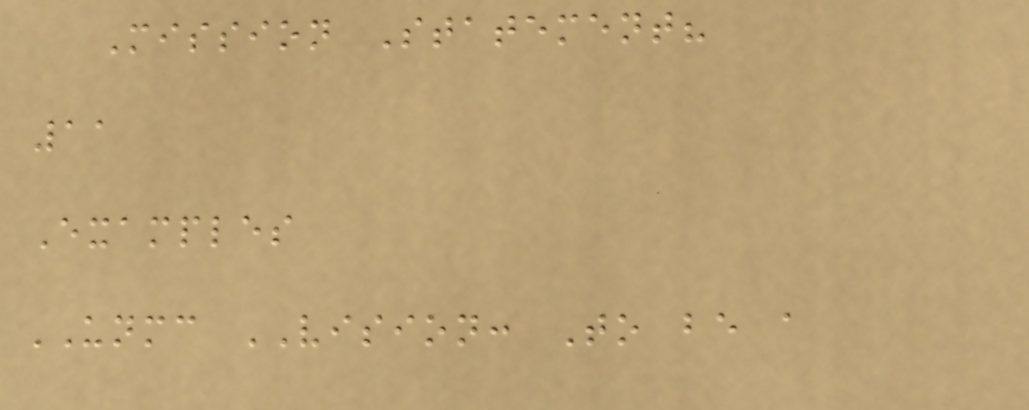Mission Statement?
11
Examples
UNMC VISION: To be a
